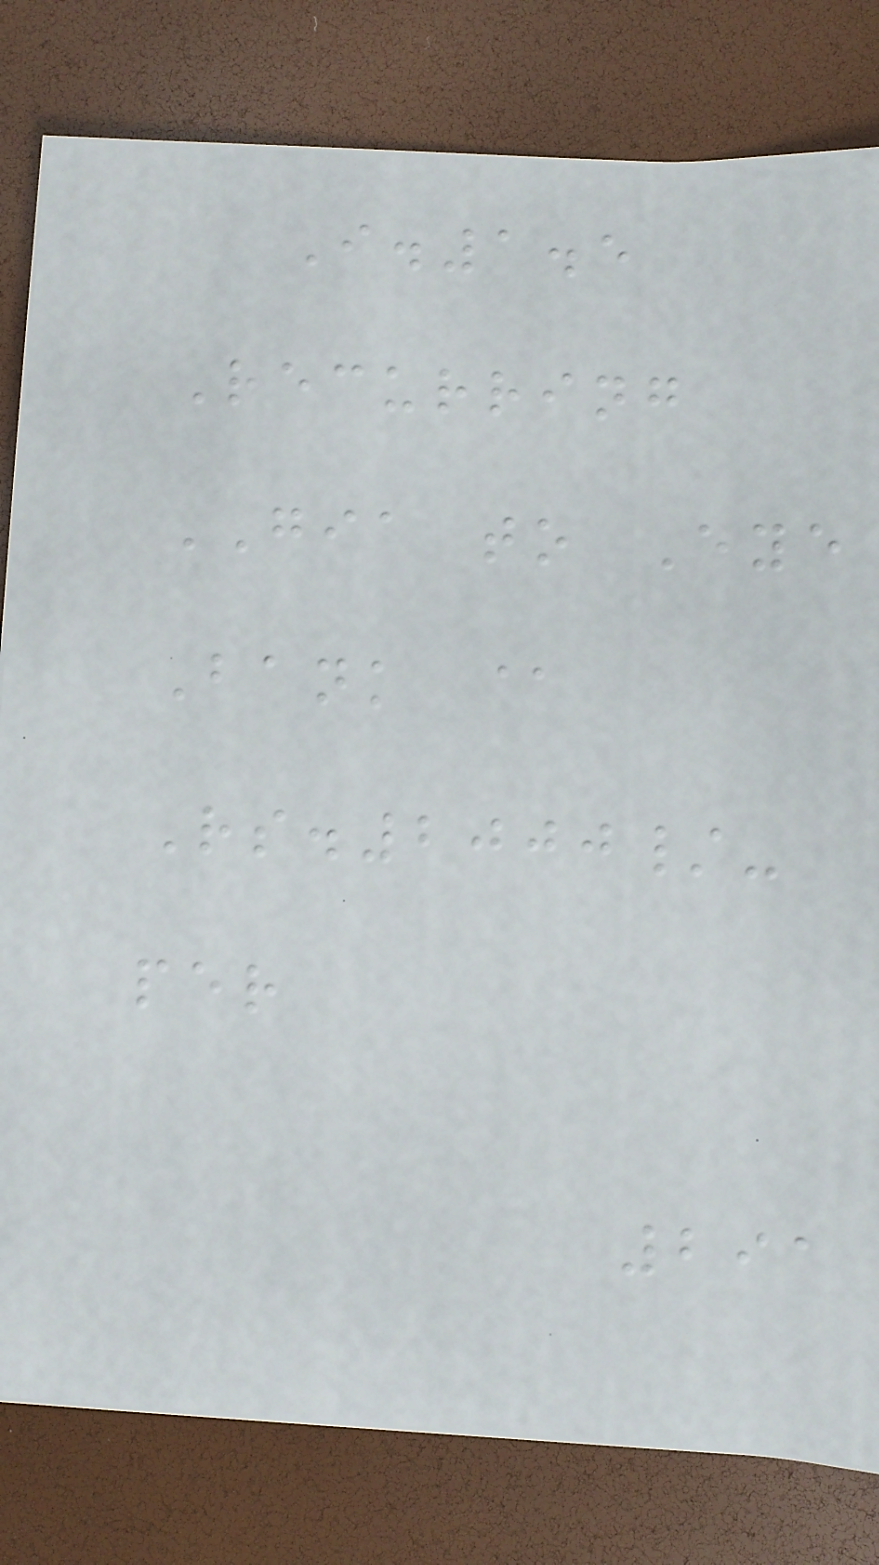I.1.5
Recurring
GIA to Eye
Bank @
Rs.2000/-
per
291
